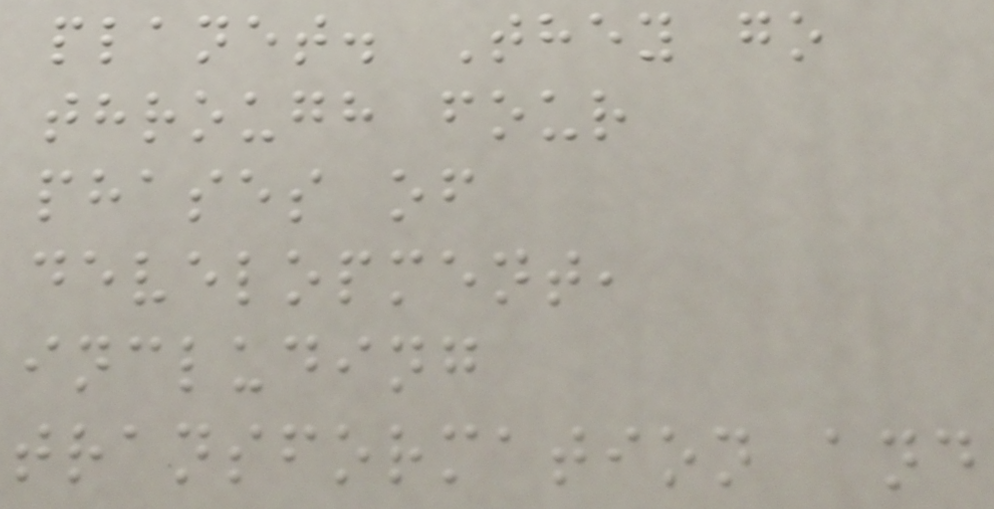planet. They go
through four
phases of
development,
including
transformation and
